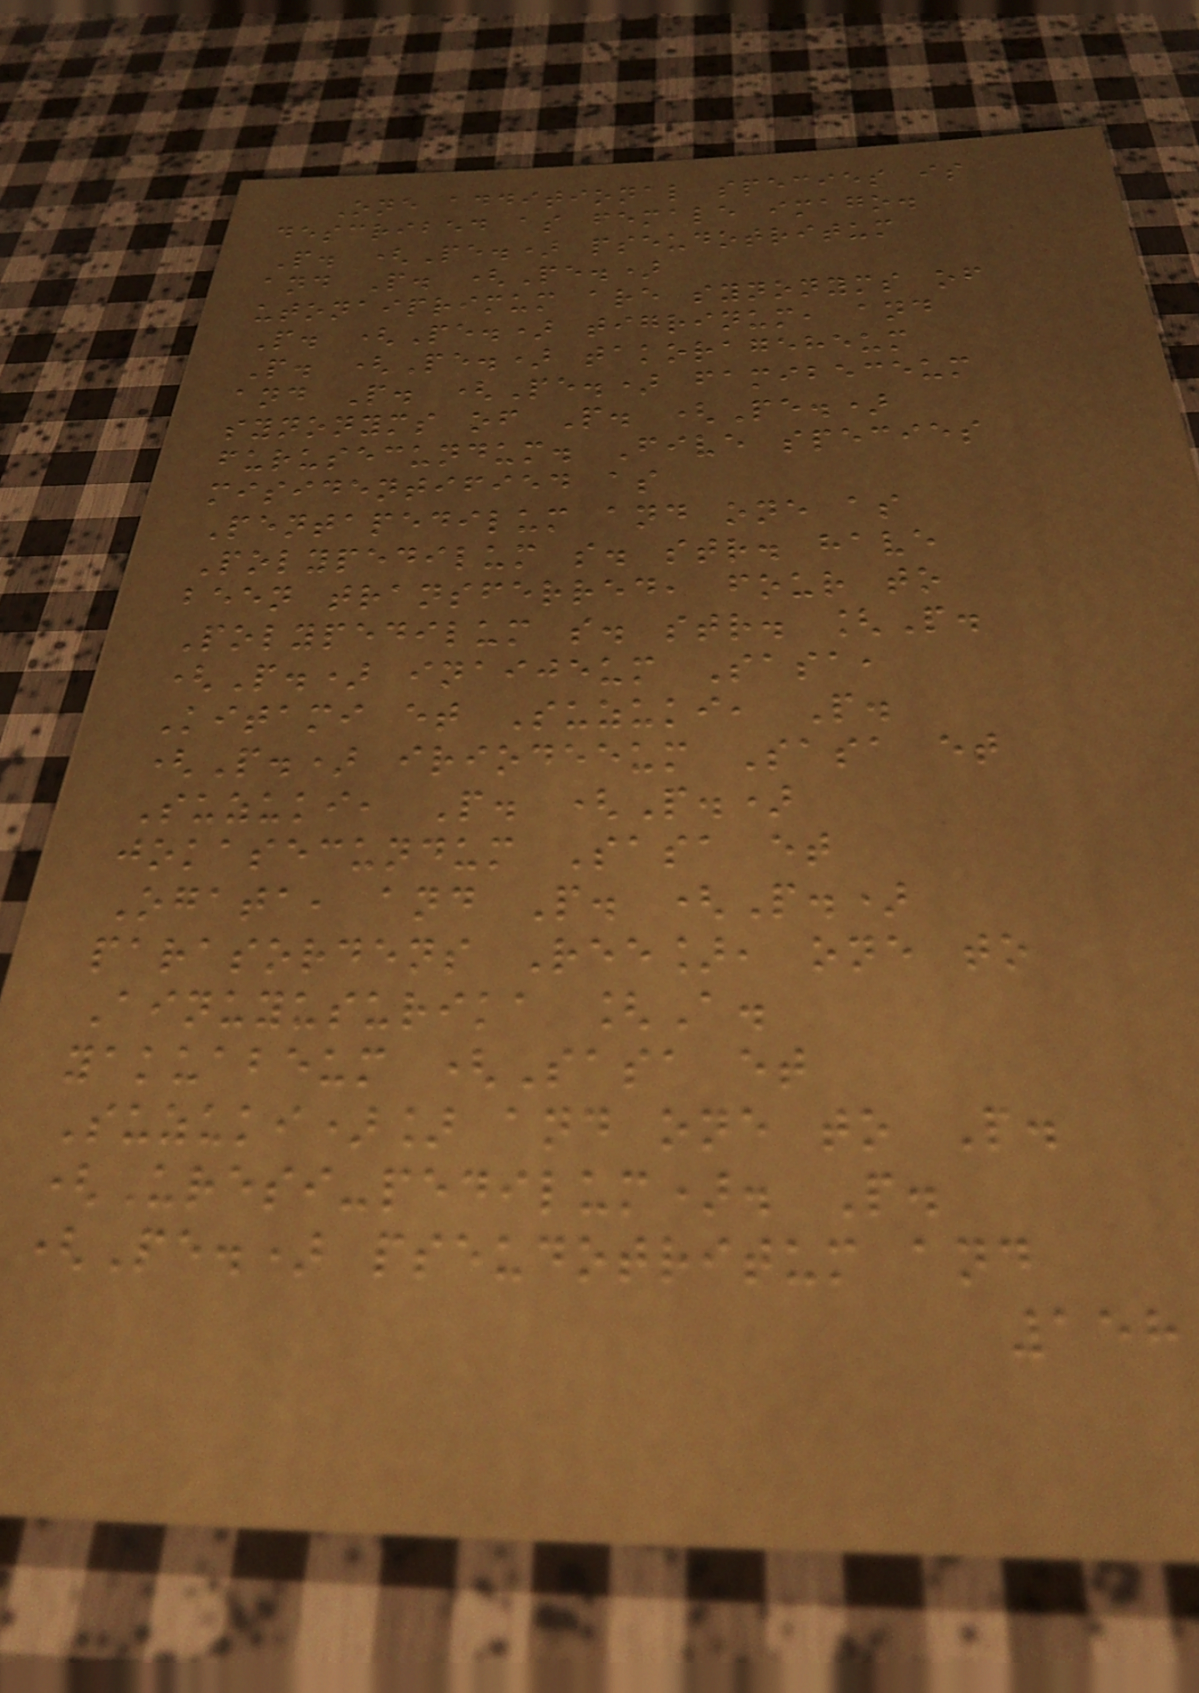One additional species is
described as female imago.
P. (Pe.) pseudotritum
and P. (Pe.)
utonaiprimum are synonyms of
P. (Pe.) tigrinum, and
P. (Pe.) takorageheum
and P. (Pe.) famibeceum
synonyms of P. (Pe.)
furusecundum. Five species
misidentified as
Pentapedilum and one as
Polypedilum s. str. have
been transferred, four to
Polypedilum s. str. [P.
(P.) inaijeum Sasa,
Kitami et Suzuki, P.
(P.) iriodeeum Sasa et
Suzuki, P. (P.)
jokasecundum Sasa et
Ogata, and P. (P.)
parasordens Ree], one to
Ainuyusurika [A.
yakuabeum (Sasa et
Suzuki)] and one to P.
(Uresi-pedilum). P.
(Pe.) pseudotritum and
158
